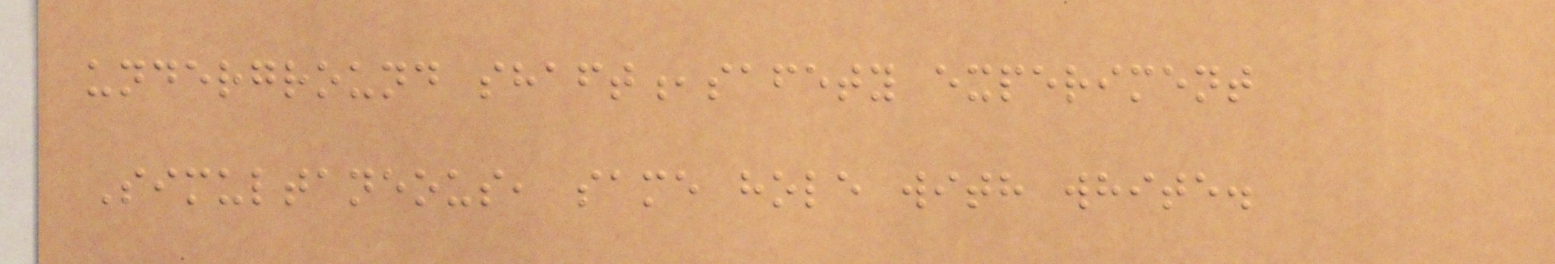underground shaft,safety experiment
Simultaneous, same hole with white.
